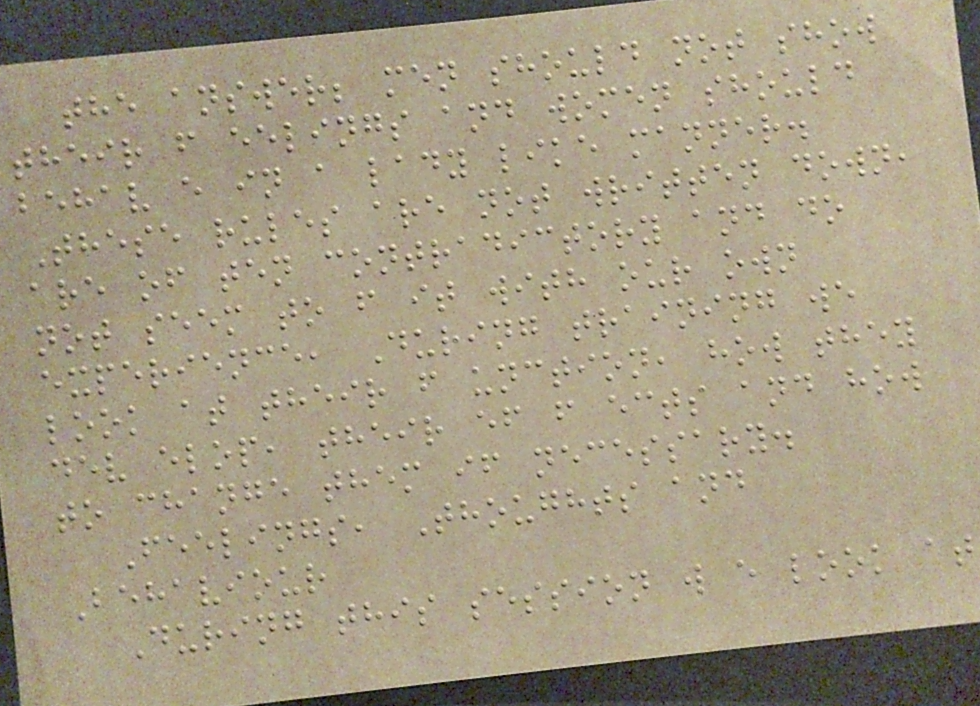the answer; men should not show
their f eelings and women should
behav e in a lady like manner.
These rules are not written down,
are of ten contradictory and do
not seem to f it with our own
experience, During training we
look at their f unction, how they
dev elop, their ef f ects and how
to change them if necessary.
Feelings, Thoughts and
Behaviour
During this session w e look at
